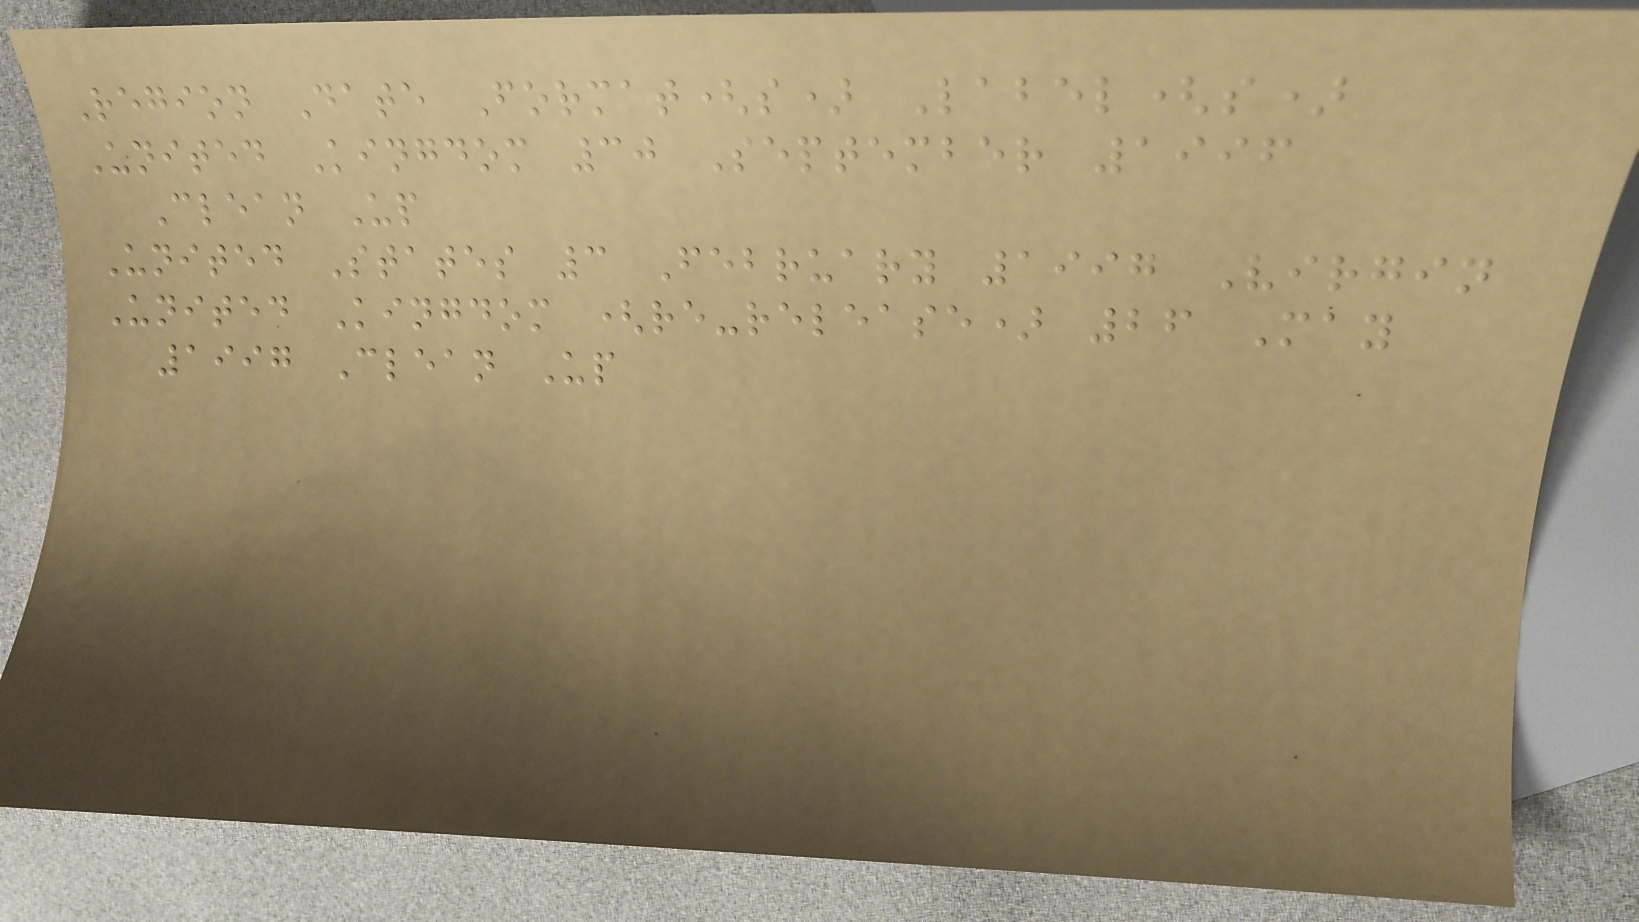Region Date Format(s) Label(s)
United Kingdom 30 September 1996
Clean Up
United States 3 February 1997 Virgin
United Kingdom (re-release) 26 May
1997 Clean Up
